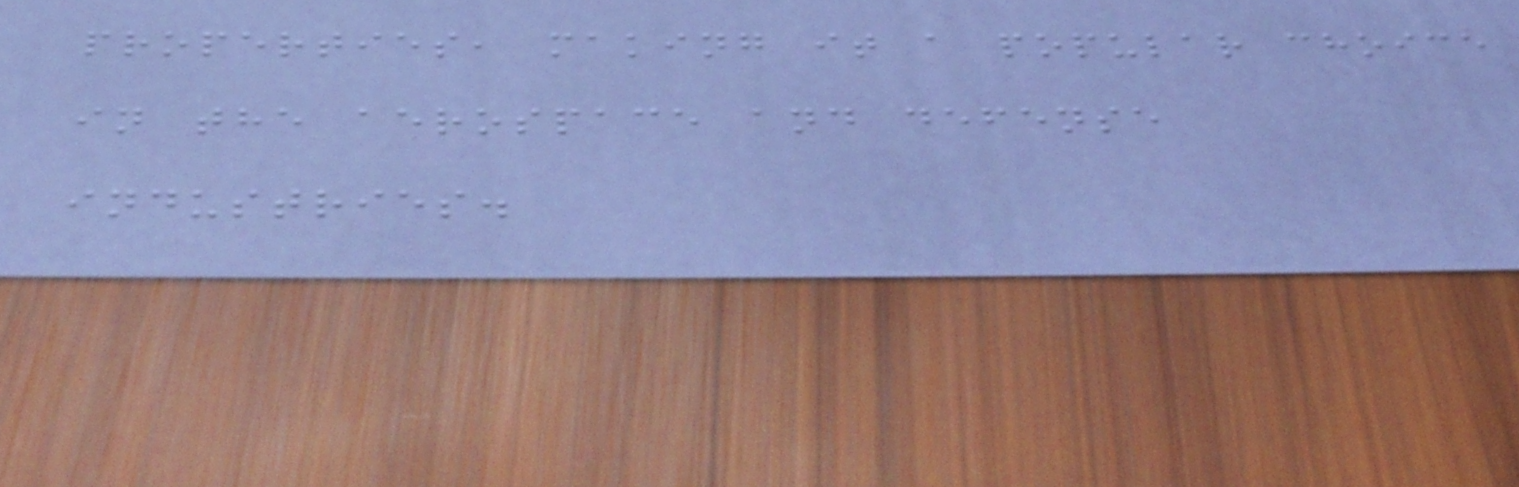properties, making it a popular choice
in the aerospace and defense
industries.
